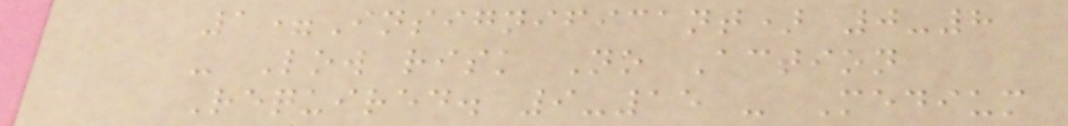1=Insignificant) 0-8
- Low risk No Action
Required. 9-15 - Medium
